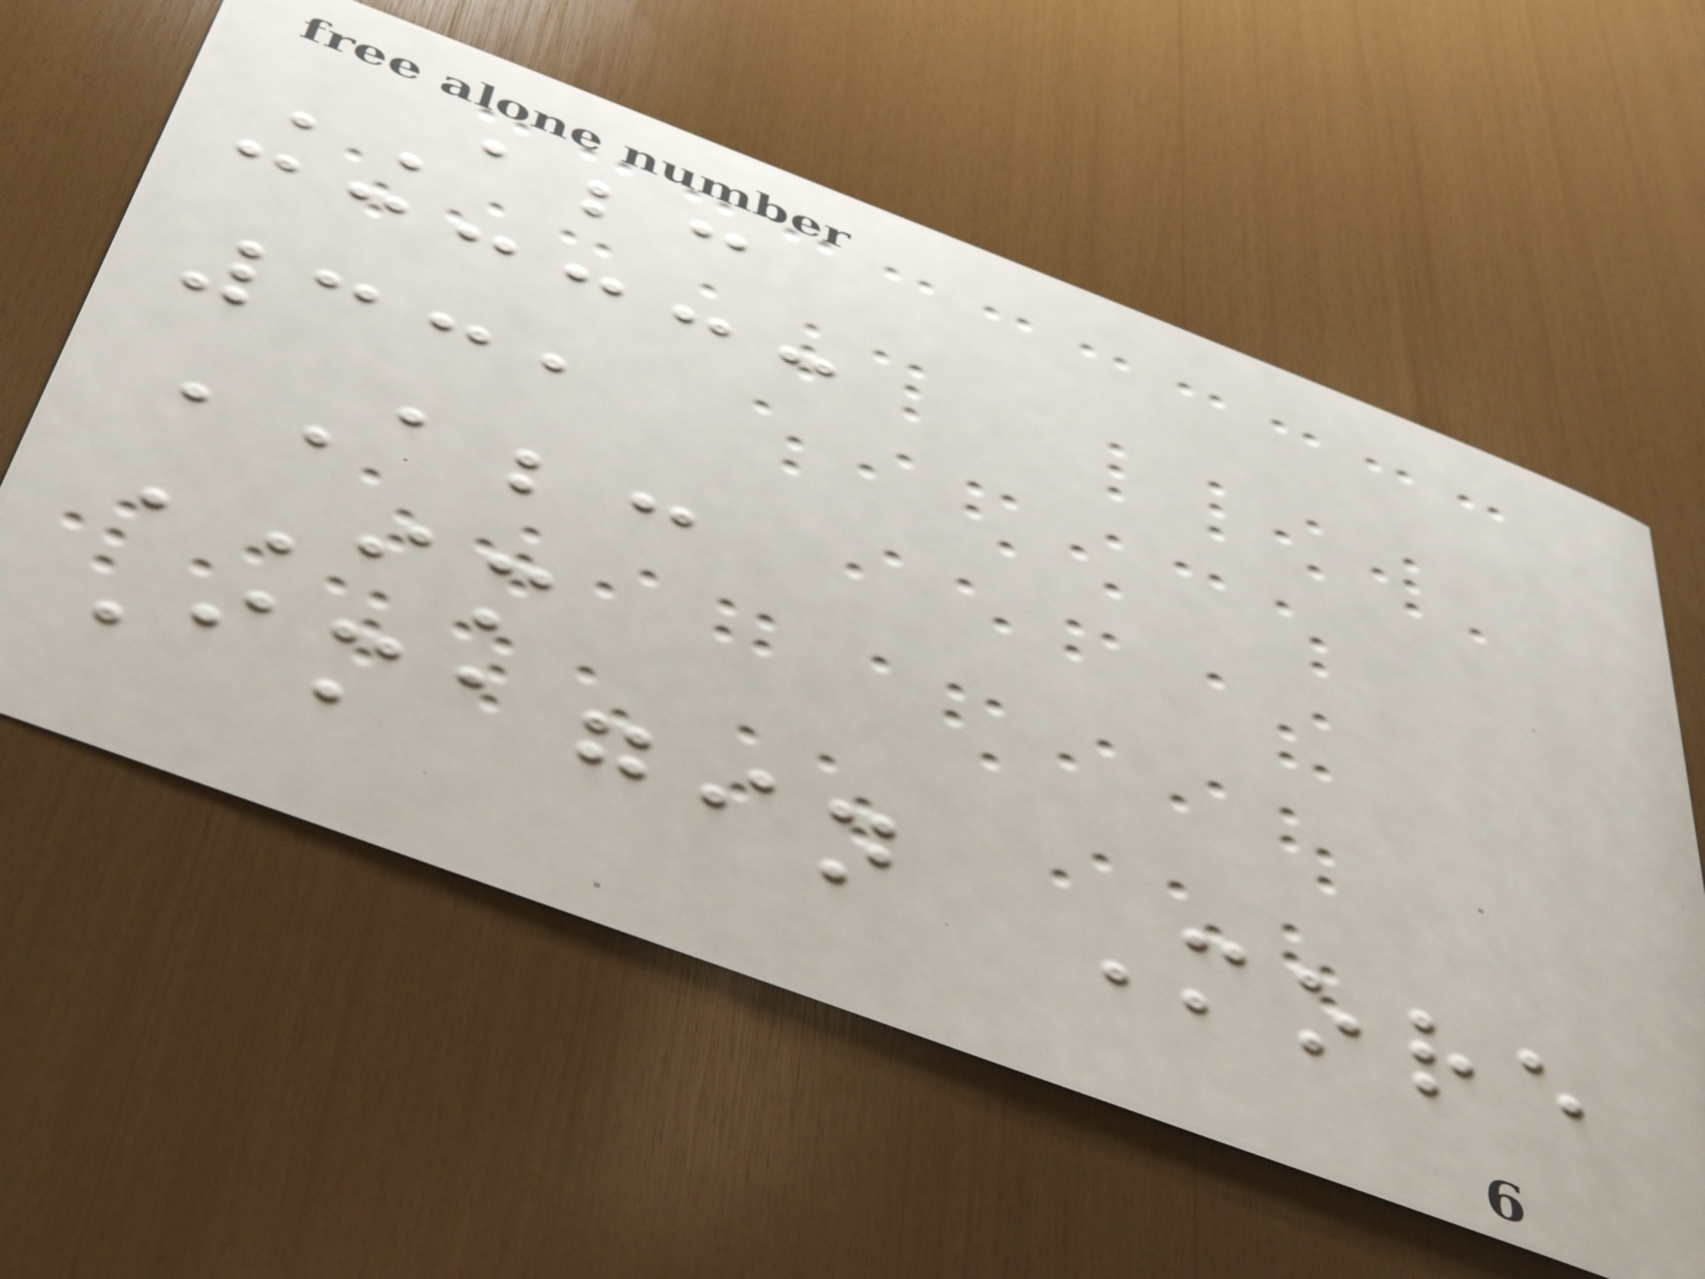ABC
331
ABC
IM
Imagin More
